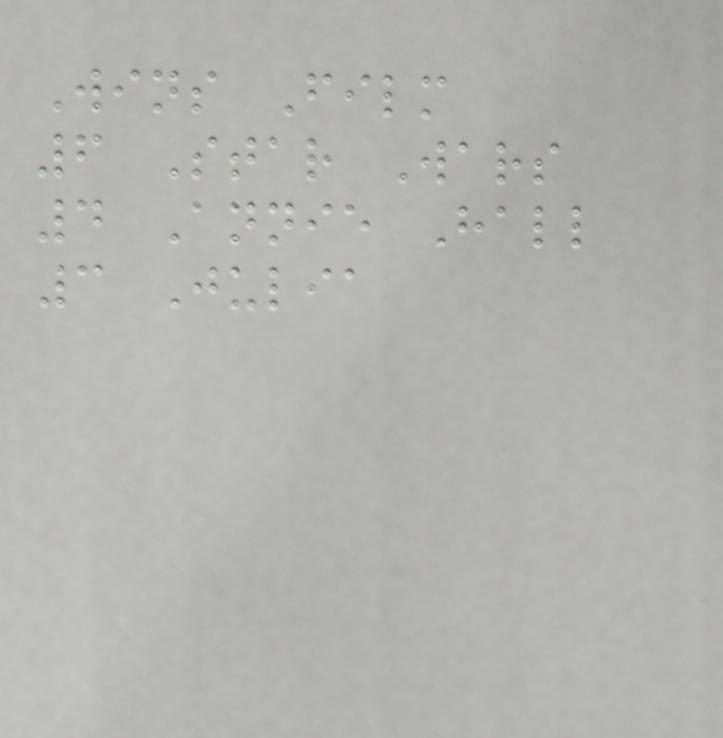Wins Film
6 Star Wars
4 Annie Hall
3 Julia
